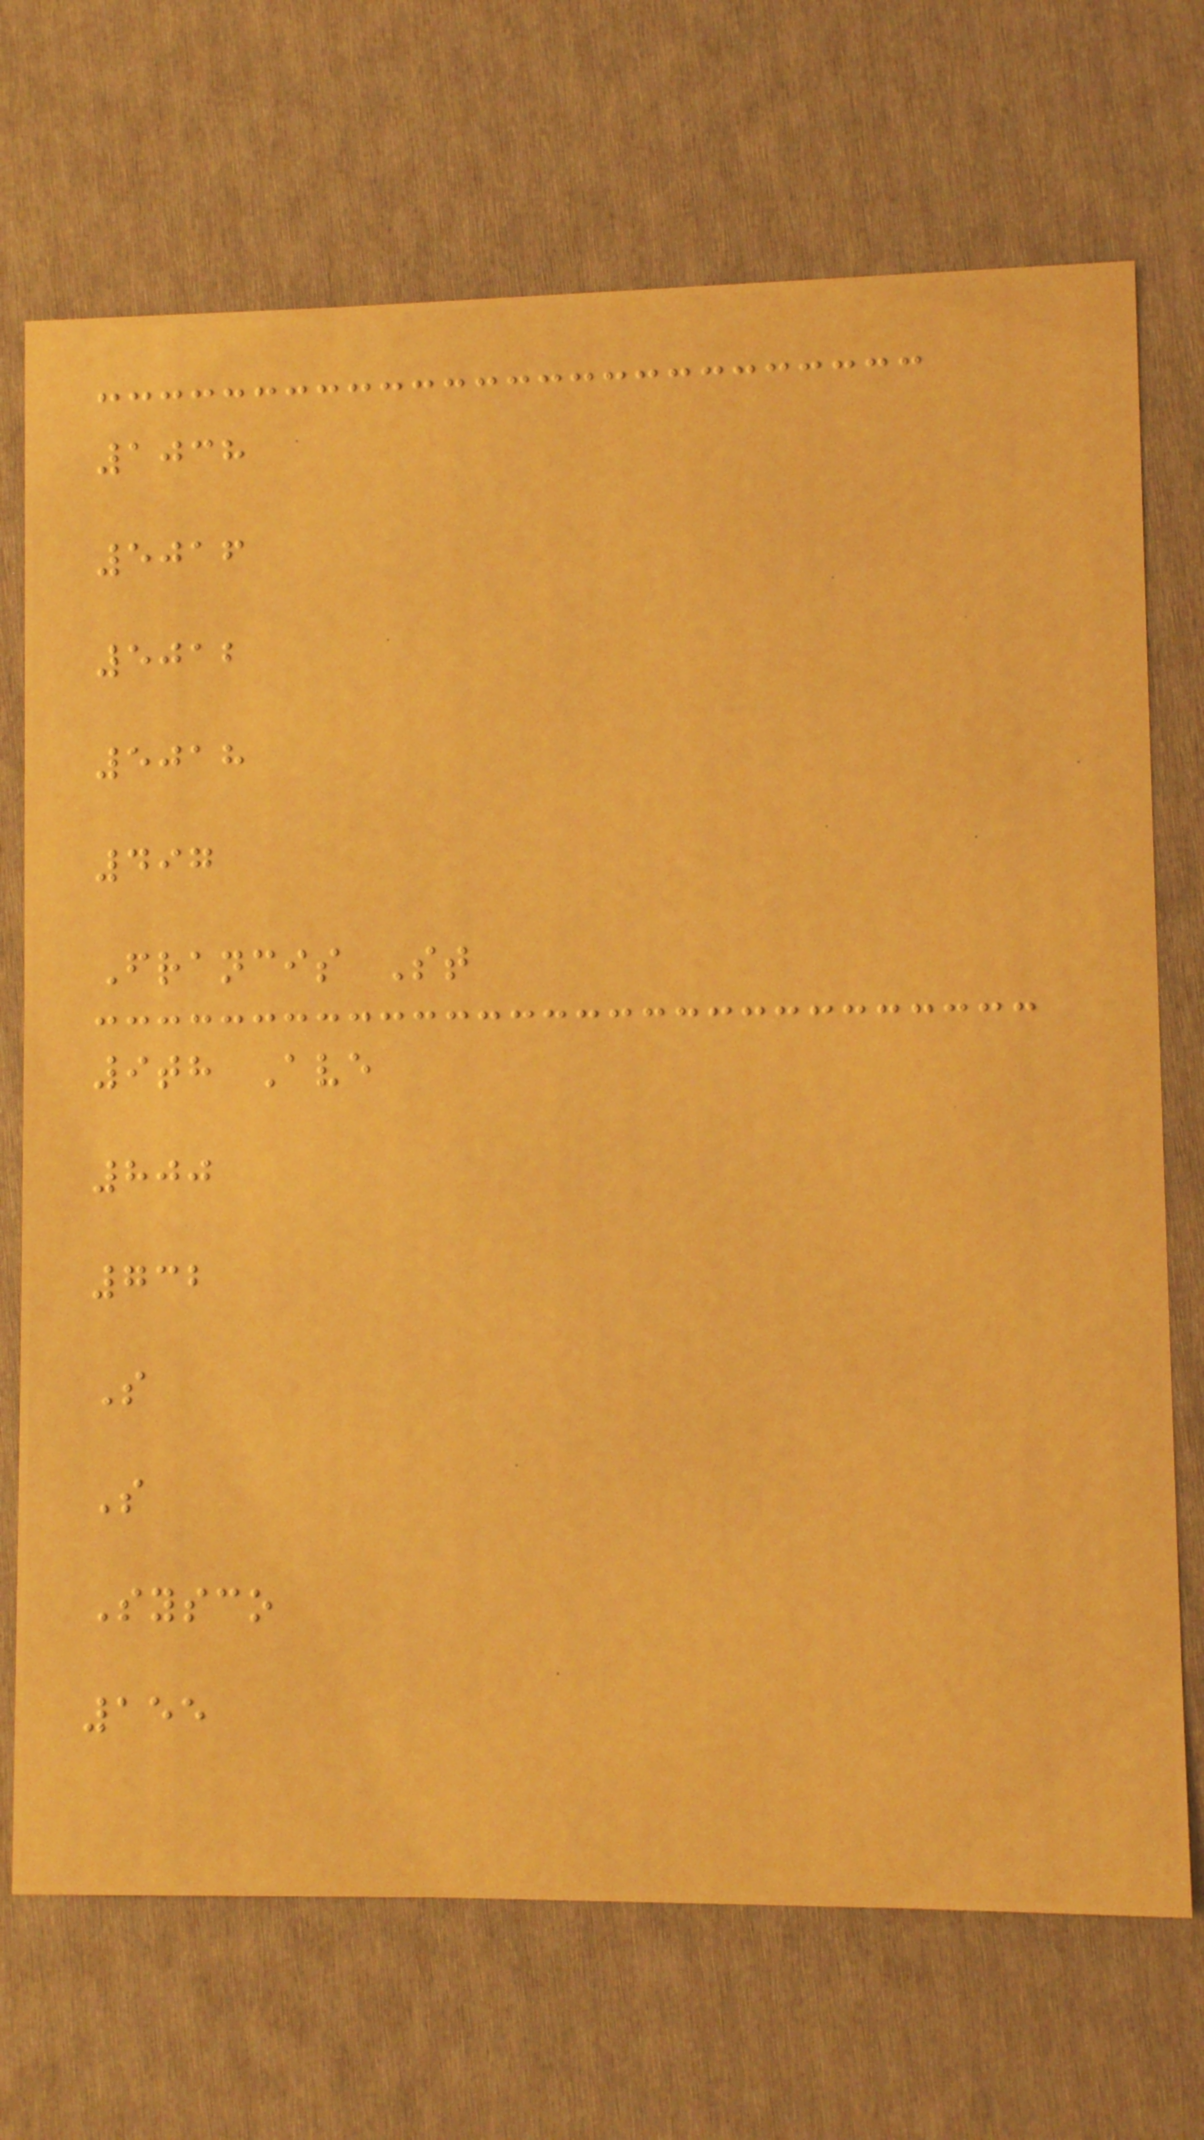1038
5016
5012
5018
497
Francis St
9th Ave
800
732
S
S
Sysco
155
